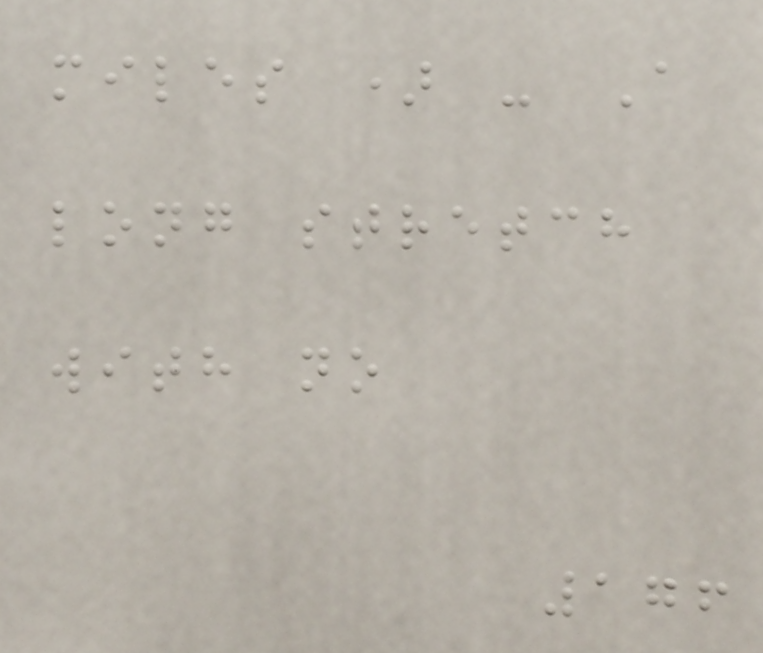miles ) - A
long stretch
with no
176
